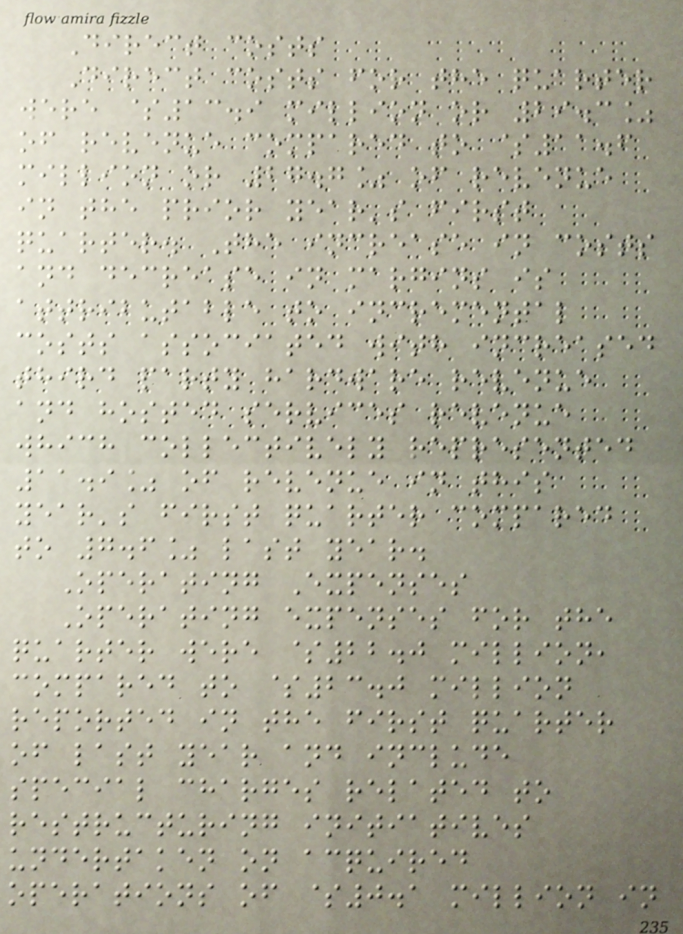Direct costs
Direct costs for the quarter
were $13.9 million or 29.3%
of revenue compared to $11.6
million or 27.7% of revenue
in the prior year's first
quarter. The increase in costs
and decrease in margins is
attributable to incremental
costs associated with increased
third party hardware revenue
and hosted services revenue
which collectively represented
11.9% of revenue in this
year's first quarter compared
to 7.6% last year.
Operating Expenses
Operating expenses for the
quarter were $22.0 million,
compared to $23.0 million
reported in the first quarter
of last year and include
special charges related to
restructuring initiatives
undertaken on acquired
operations of $0.1 million in
